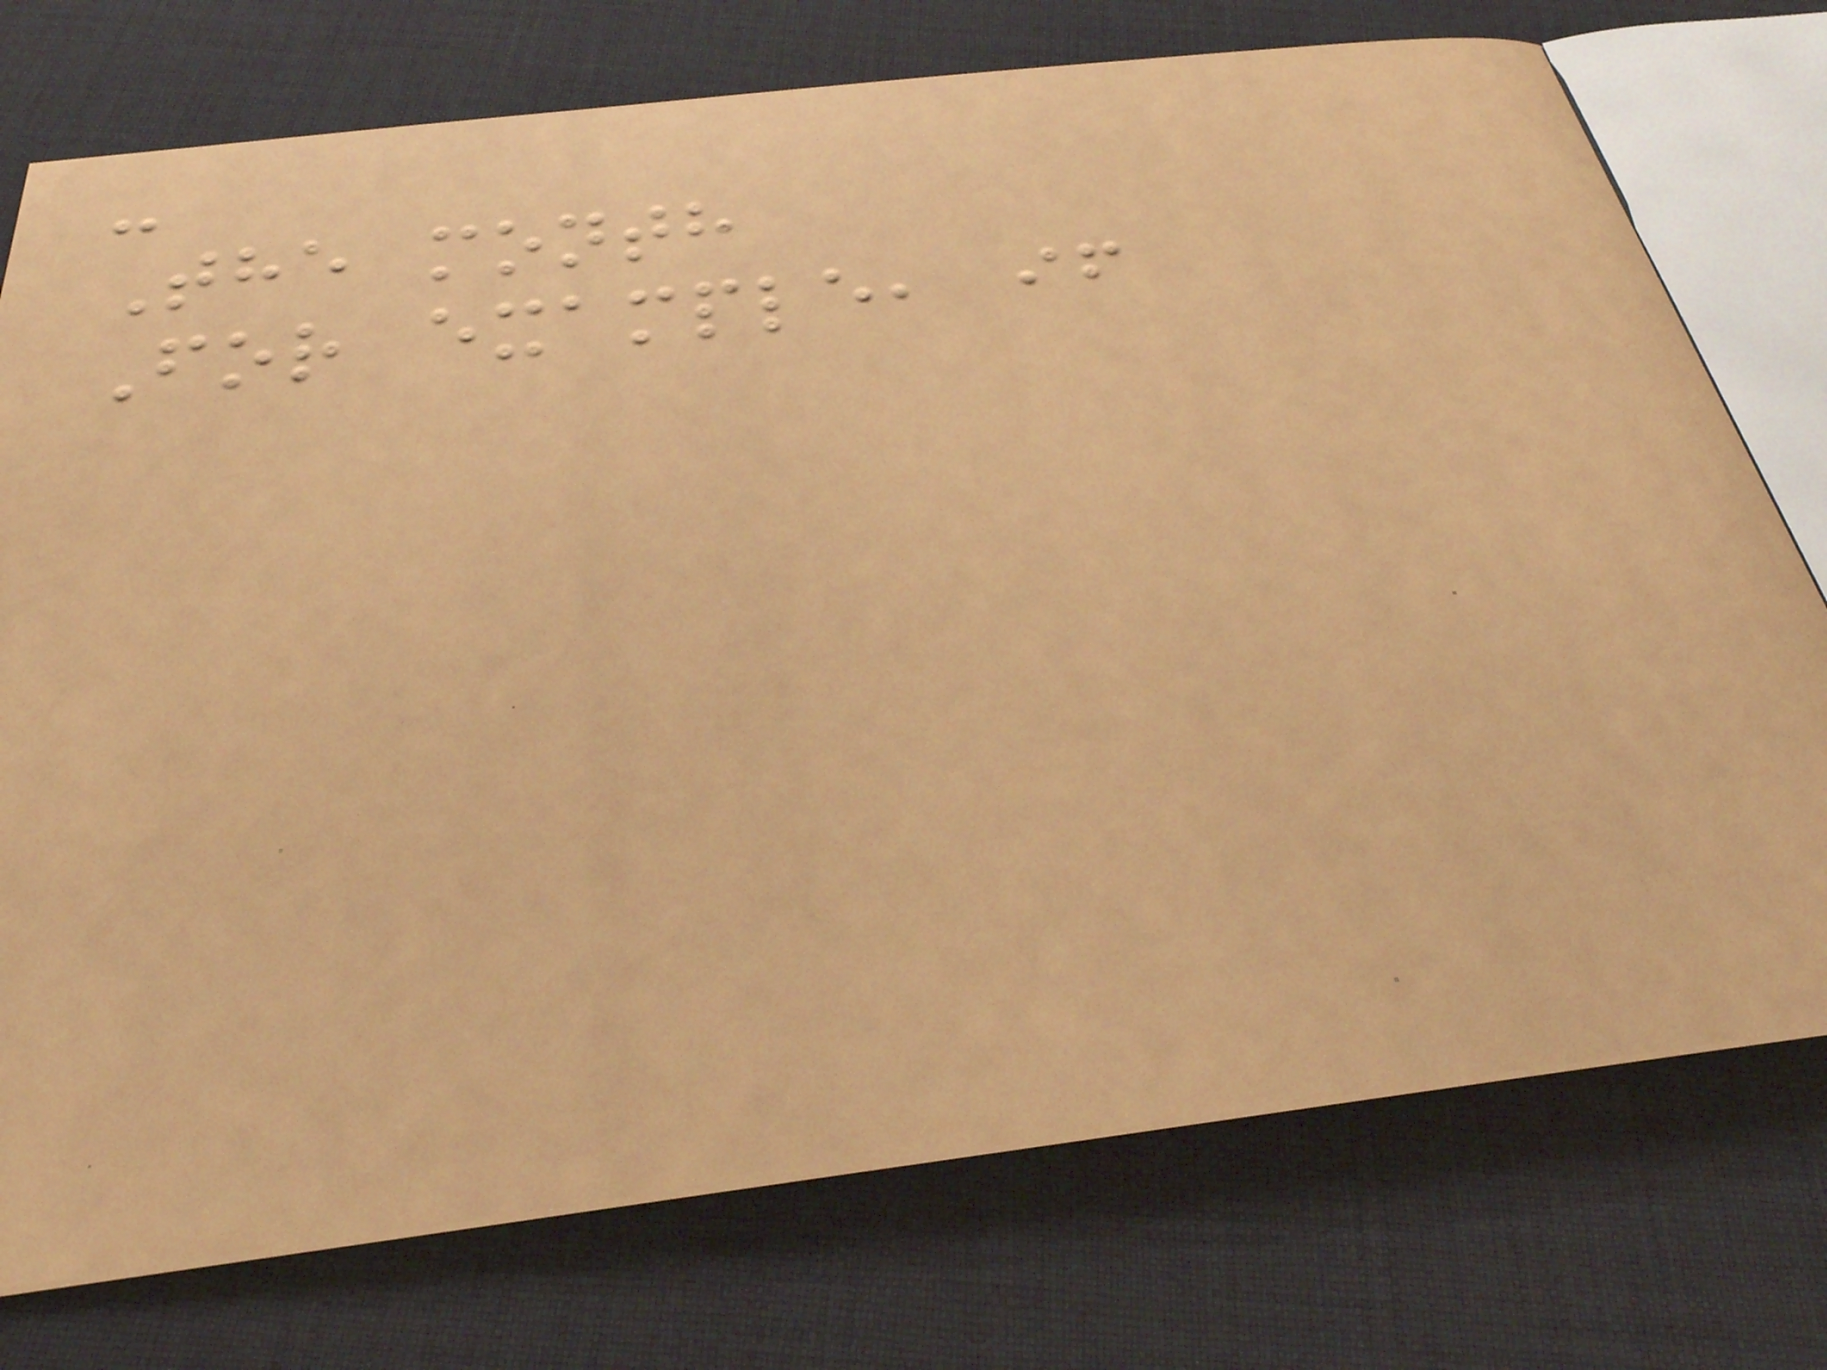-
The month
For example, if
